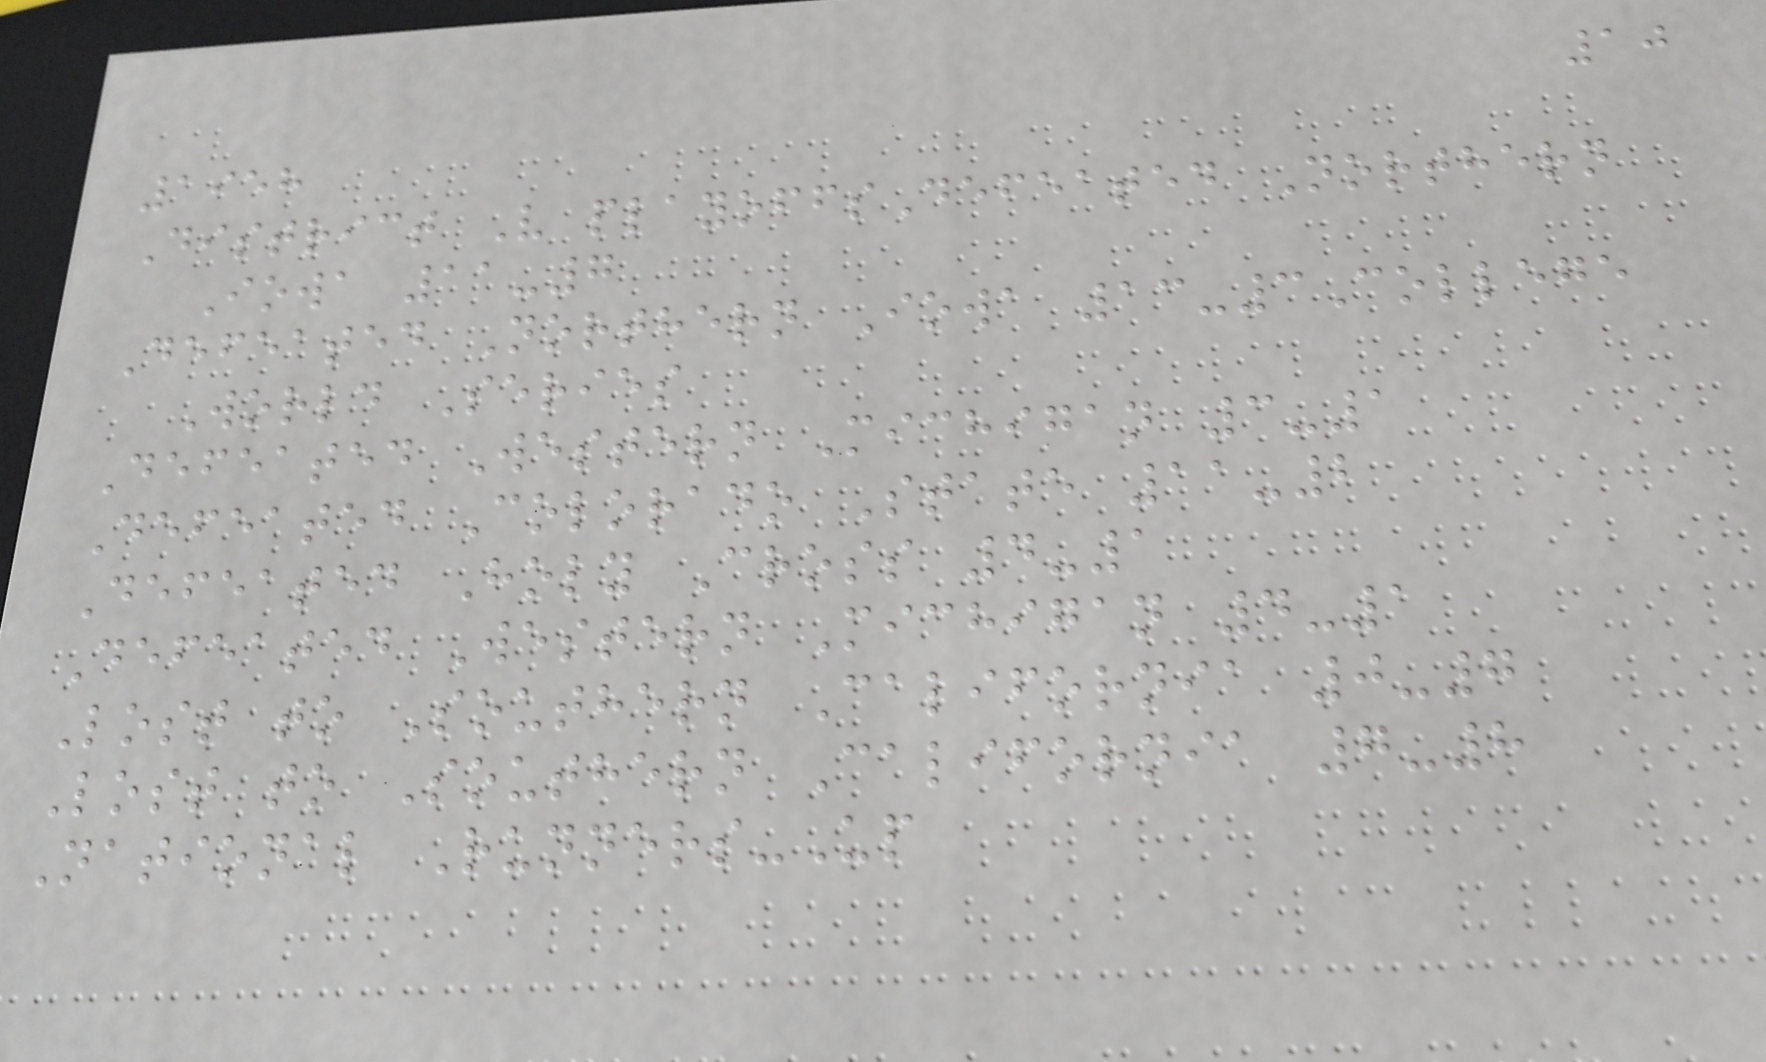10
1958
District V playoffsDefeated Northern
Iowa 11-7
Defeated Northern Iowa 13-3College
World Series
Defeated Western Michigan 3-1
Defeated Colorado State 11-2
Defeated Holy Cross 4-1
Defeated Western Michigan 4-1
Lost to Southern California 0-7
Lost to Southern California 7-8
National Runners-Up
